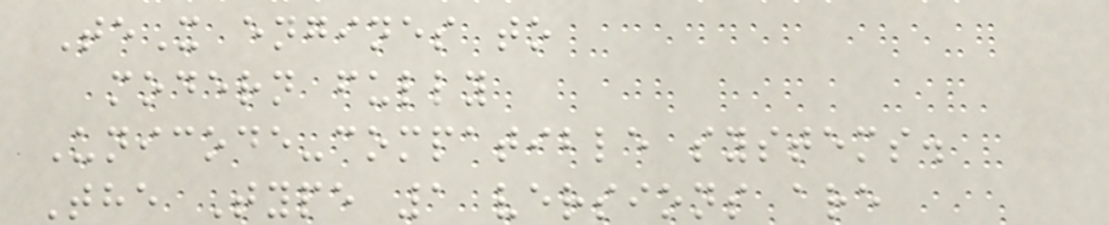TeX engines to
modern fully
Unicode-compatible systems.
The Type 1 versions are
